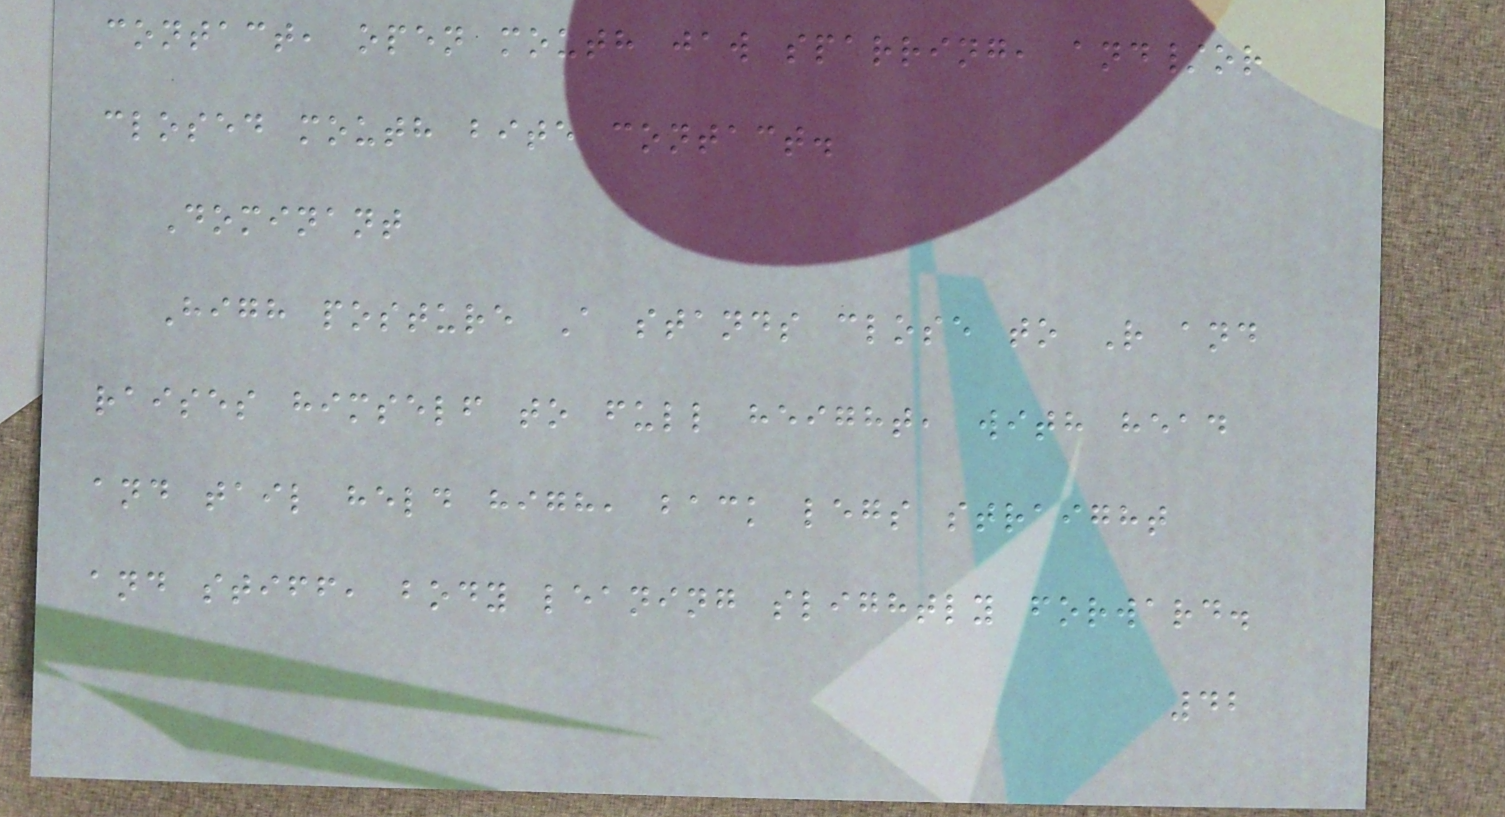contact, open mouth jaw sparring, and/or
closed mouth bite contact.
Dominant
High posture A stands close to R and
raises himself to full height, with head
and tail held high, back legs straight
and stiff, body leaning slightly forward.
42
